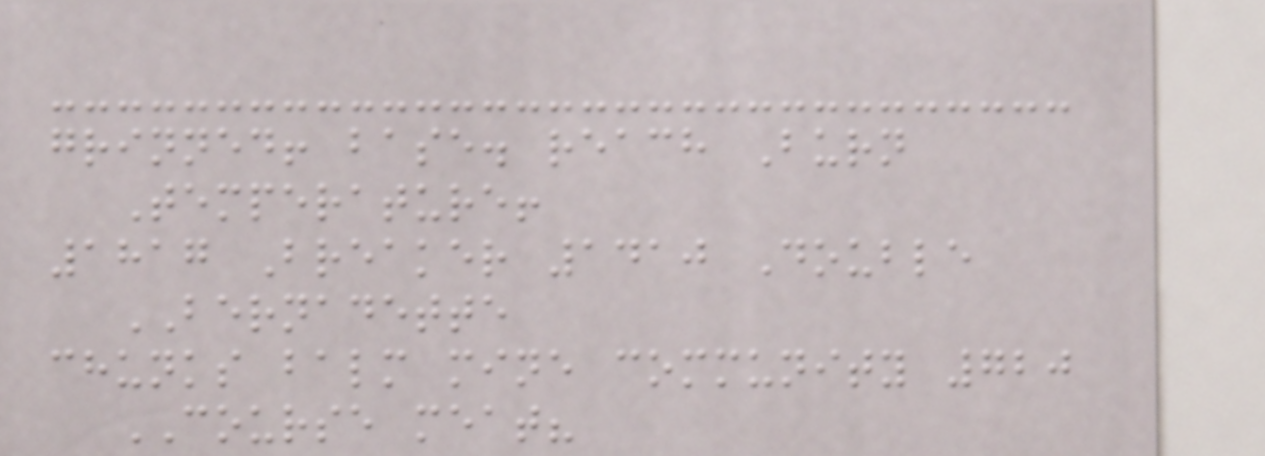grinned! base. reach Burn
Temperature!
1817 Breaker 1410 Double
BERNADETTE
chunks balm mine community 720
COURSE meat?
